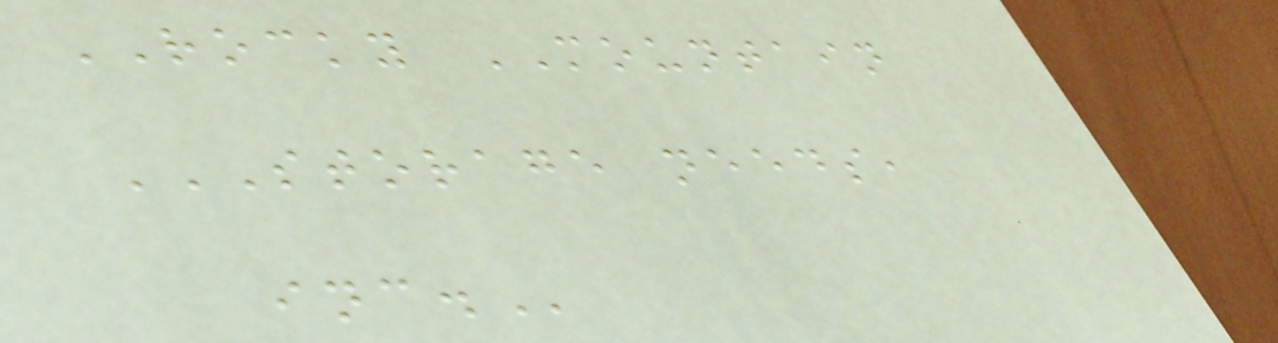ROCKY MOUNTAIN
STORAGE NEEDS,
INC.
